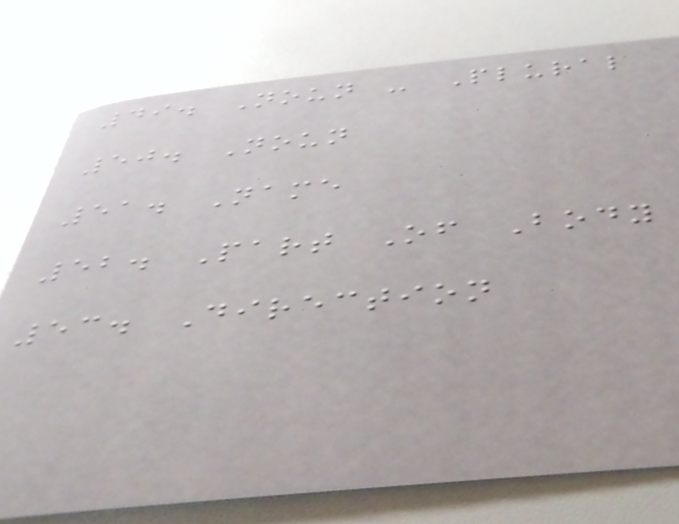49. Noun - Plural
50. Noun
51. Name
52. Part Of Body
53. Direction
